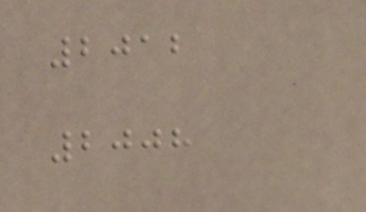2012
2008
